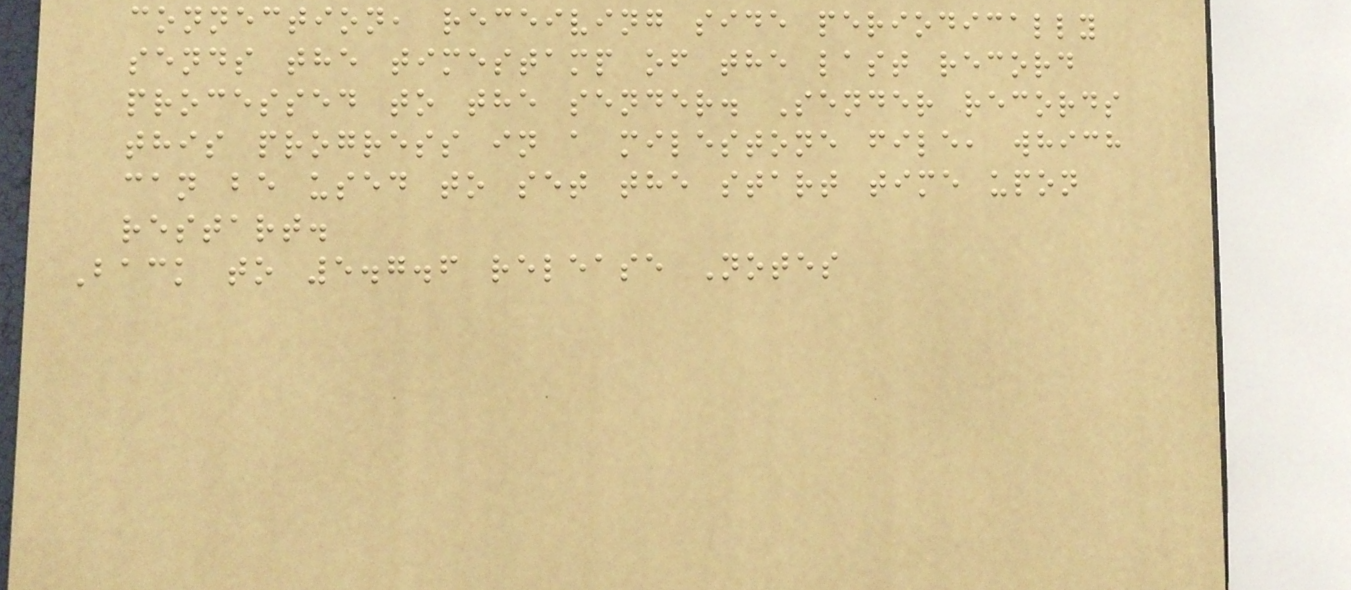connection, receiving side periodically
sends the timestamp of the last record
processed to the sender. Sender records
this progress in a milestone file, which
can be used to set the start time upon
restart.
Back to 5.7.6 release Notes
